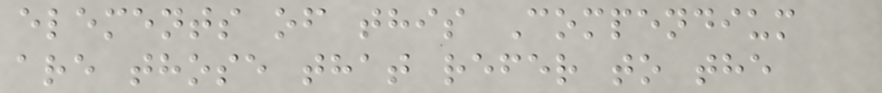elements of this Compendium
are those that refer to the
